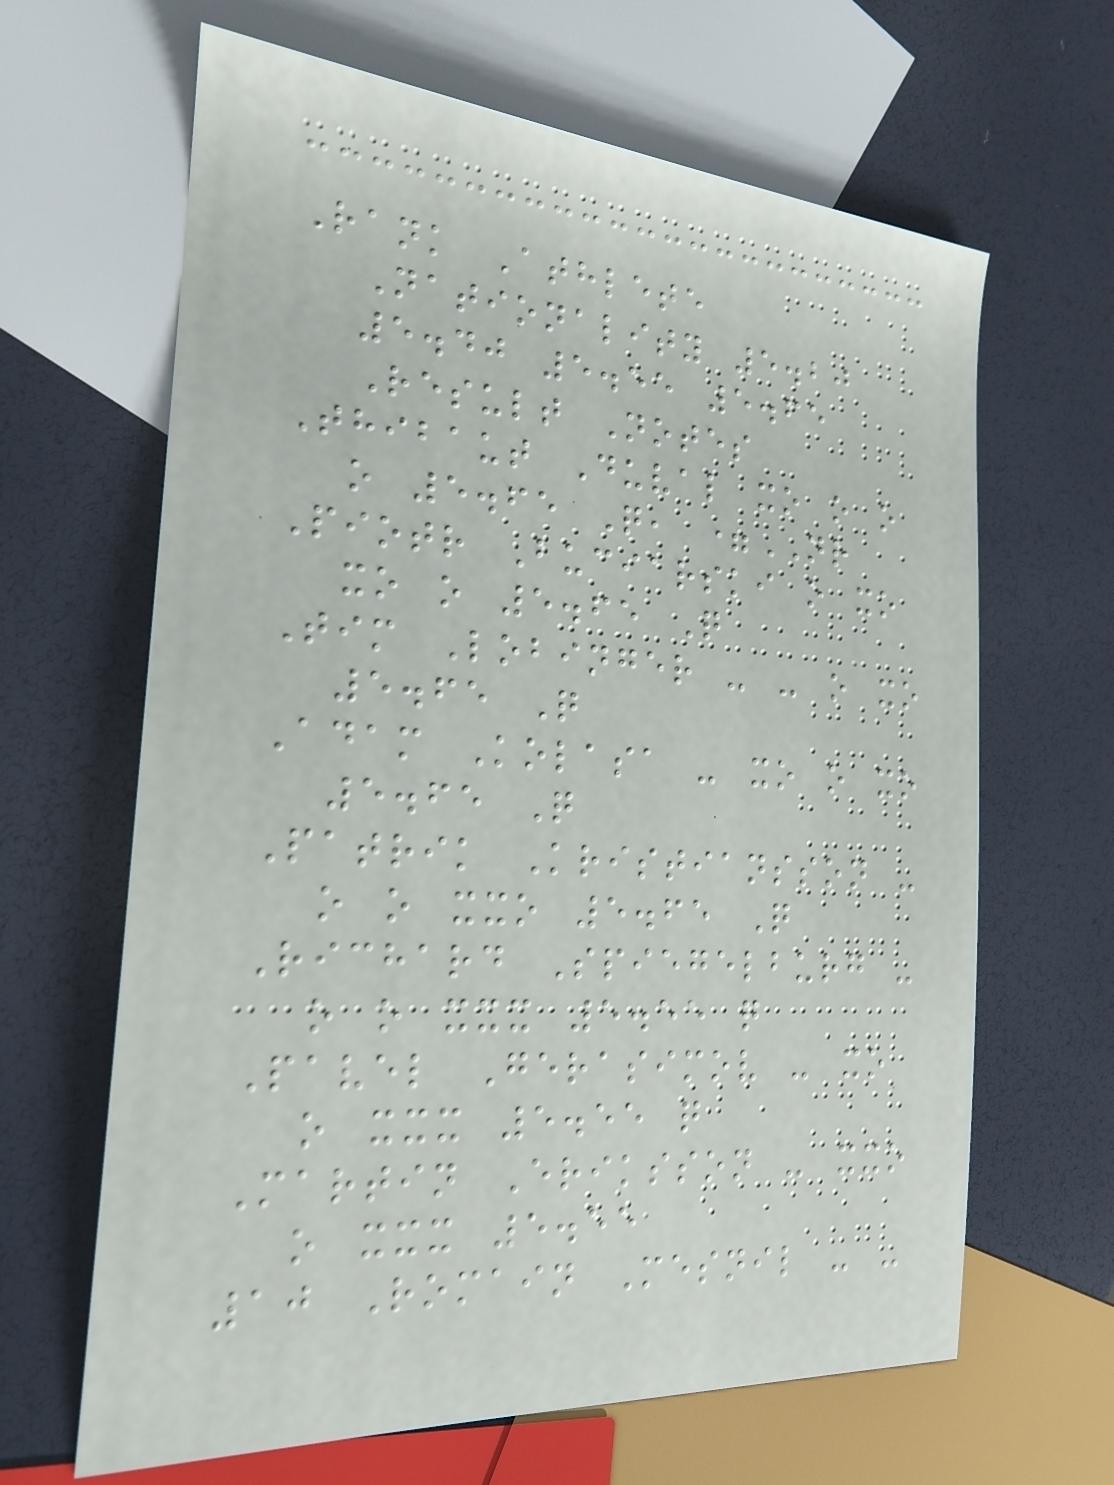Rank Athlete
Nationality 5.20
5.40 5.55 5.65
Result Notes
Thibaut Duval xo o o
o 5.65 Q, =NR
Piotr Buciarski o xo
xo o 5.65 Q
Tim Lobinger - - o xo
5.65 Q
Adam Kolasa - xo o xo
5.65 Q
Patrik Kristiansson -
o o xxo 5.65 Q
Richard Spiegelburg -
o o xxx 5.55 q
Pavel Gerasimov - xo
o xxx 5.55 q
Martin Eriksson - xxo
o xxx 5.55
10 Romain Mesnil - -
